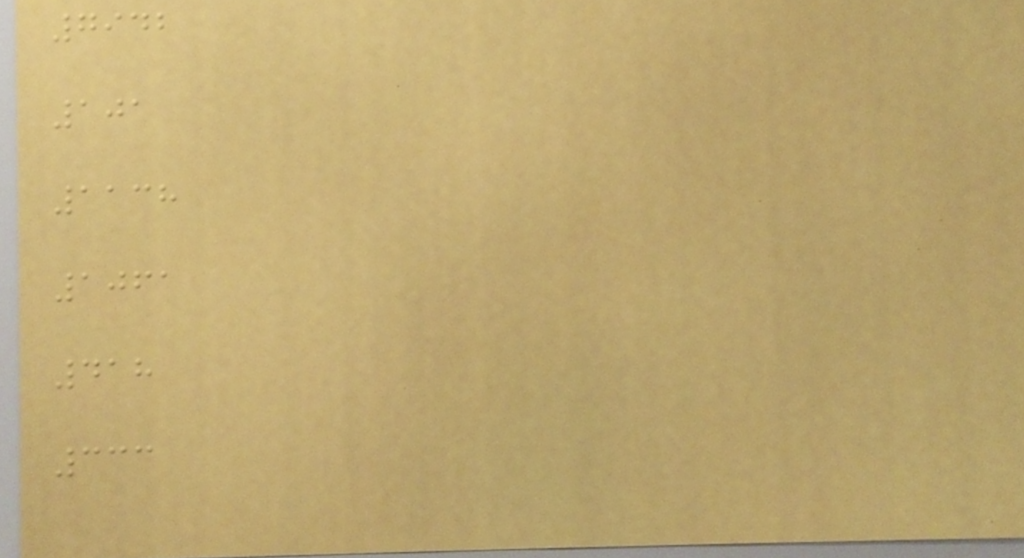7942
101
1138
1061
418
333
